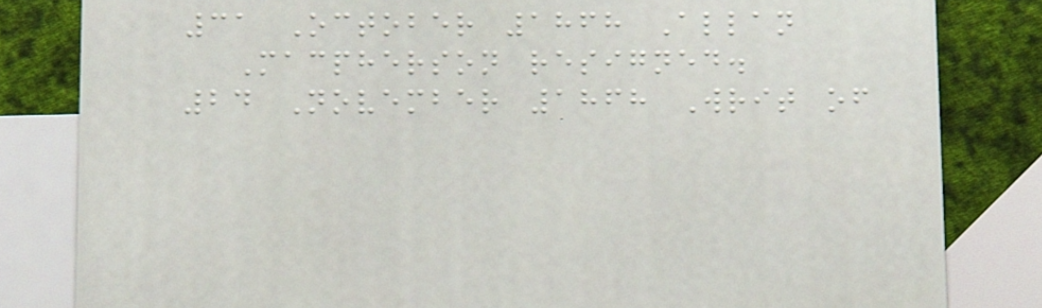31 October 1868 Allan
Macpherson resigned.
24 November 1868 Writ of
